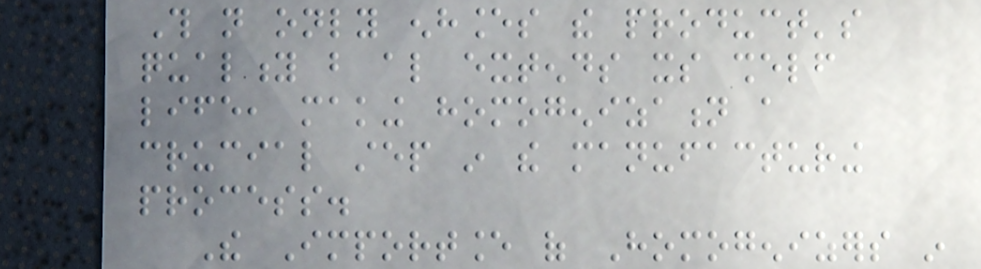This not only enhances the product's
quality but also extends its shelf
life, making homogenization a
crucial step in the manufacturing
process.
The Importance of Homogenizers in
